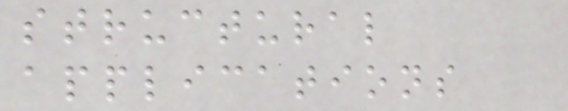structural
applications
